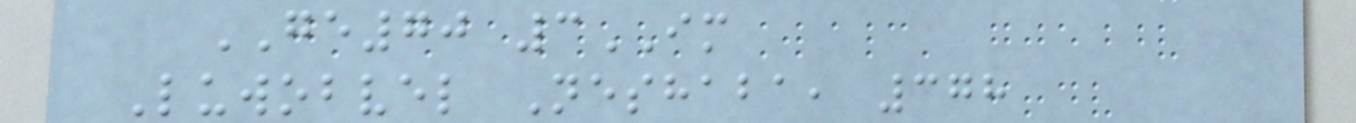GE70 3IM
Luwobvel Neshaba, 378
